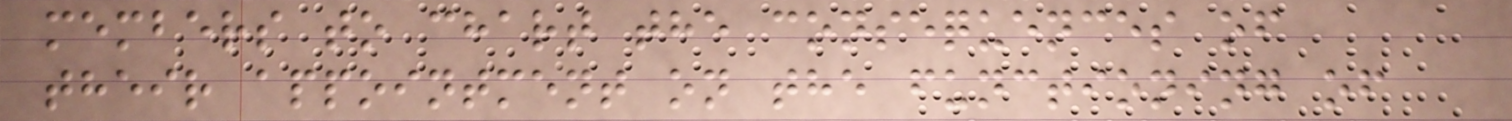members to chart the consequences of
their appointment on the functioning of
